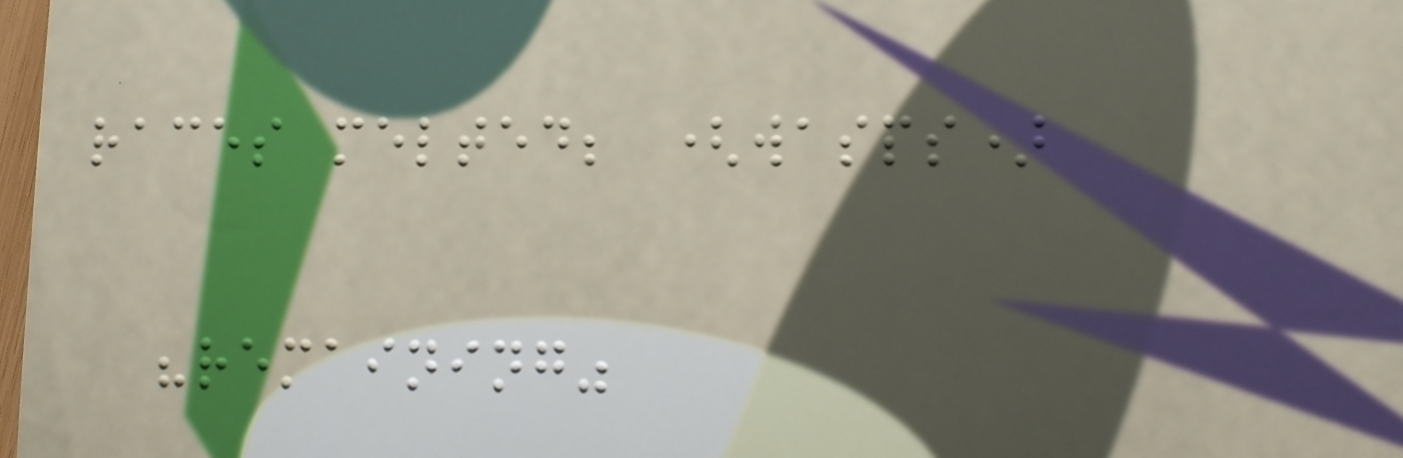races melted; (wasps)
"remaining"
